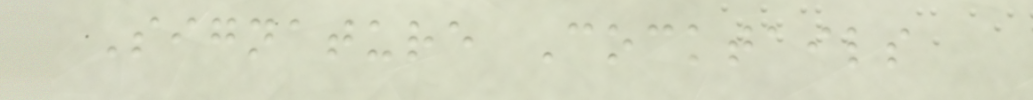Signature Cocktails
